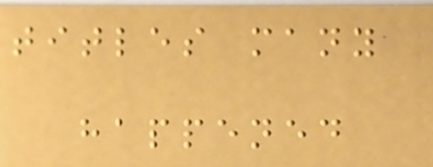titles many
happened
